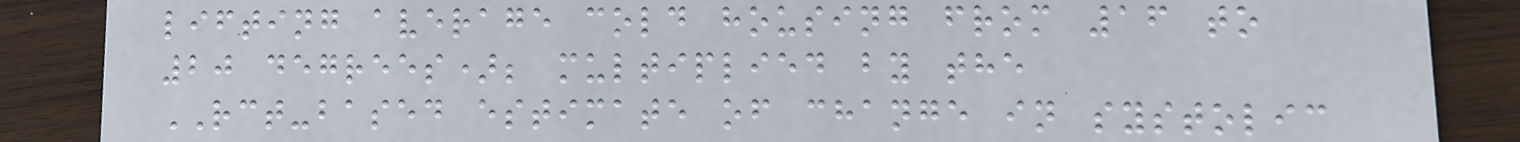lifting average cold housing from 16 to
20 degrees); multiplied by the
RCT-based estimate of change in systolic
